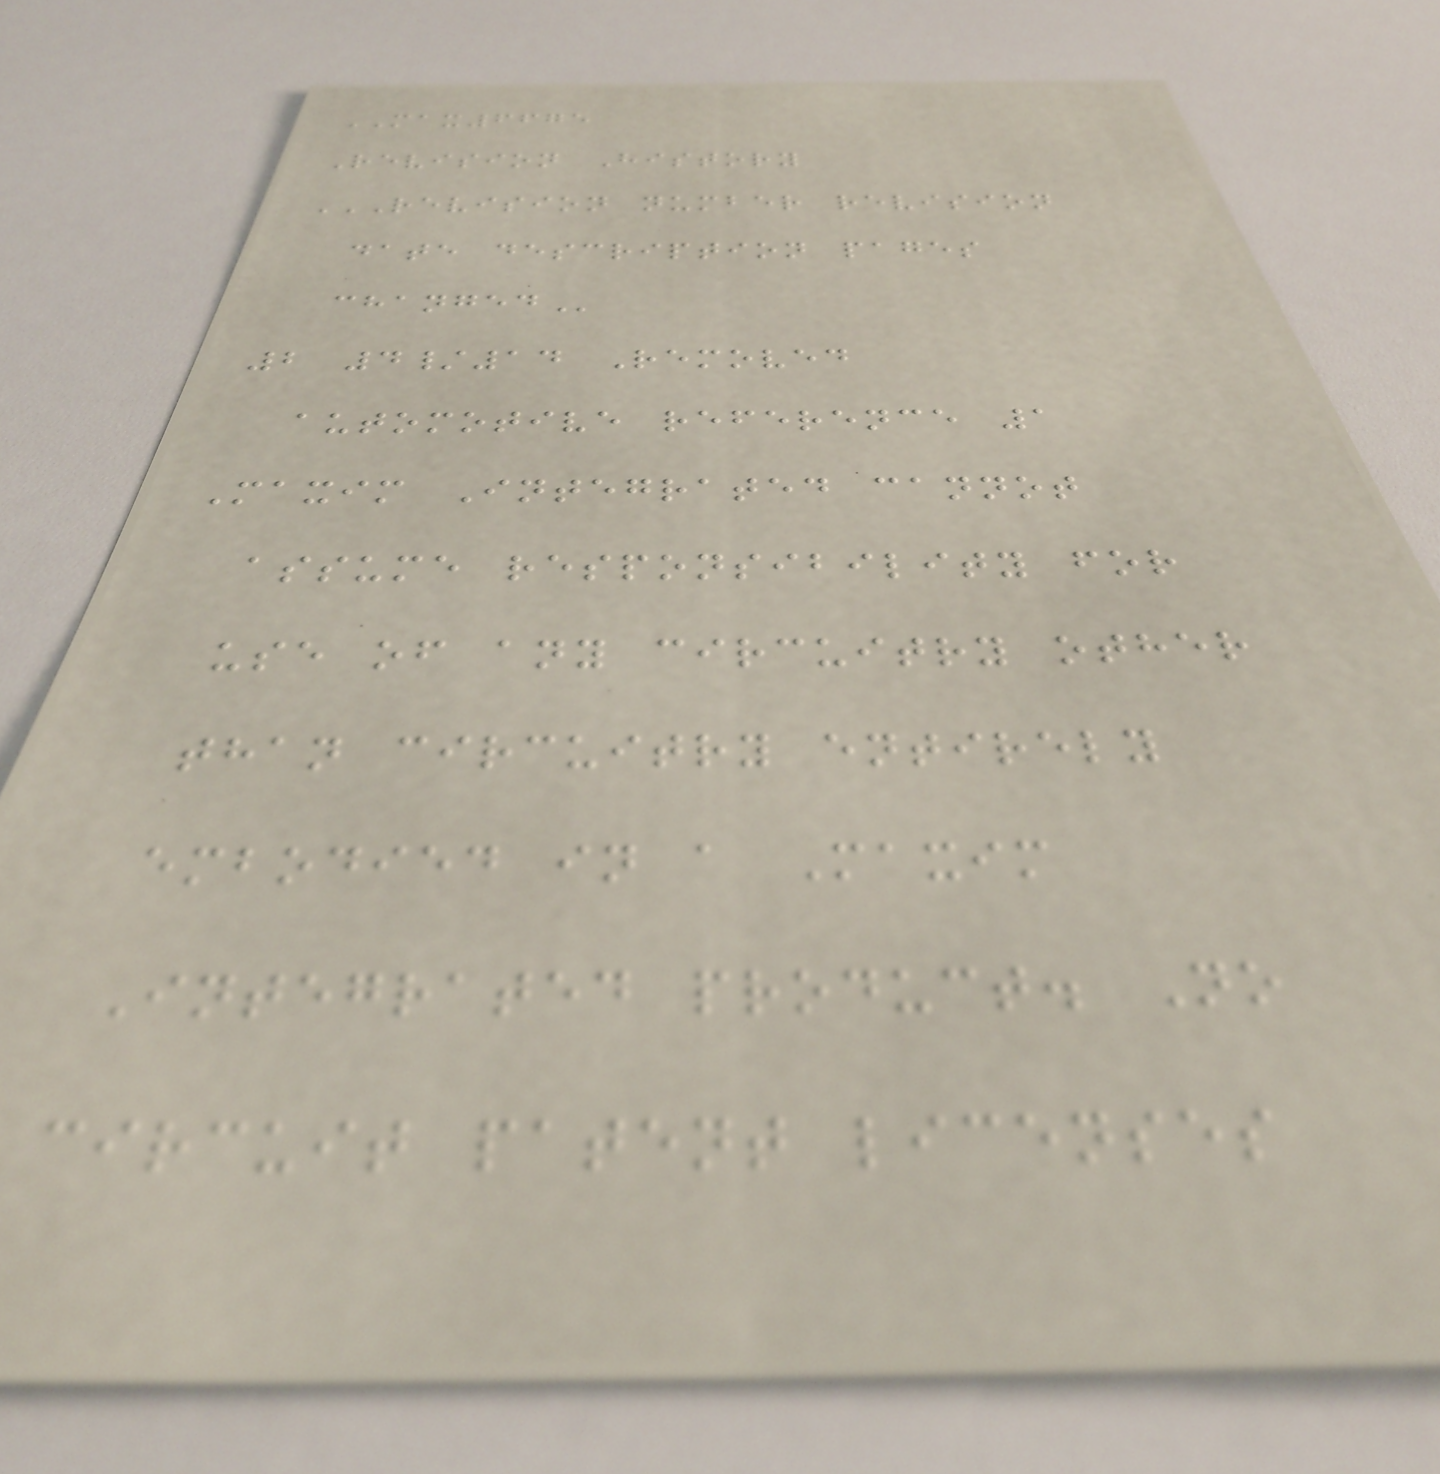MAX6675
Revision History
REVISION NUMBER REVISION
DATE DESCRIPTION PAGES
CHANGED
2 4/14 Removed
automotive reference 1
Maxim Integrated cannot
assume responsibility for
use of any circuitry other
than circuitry entirely
embodied in a Maxim
Integrated product. No
circuit patent licenses
